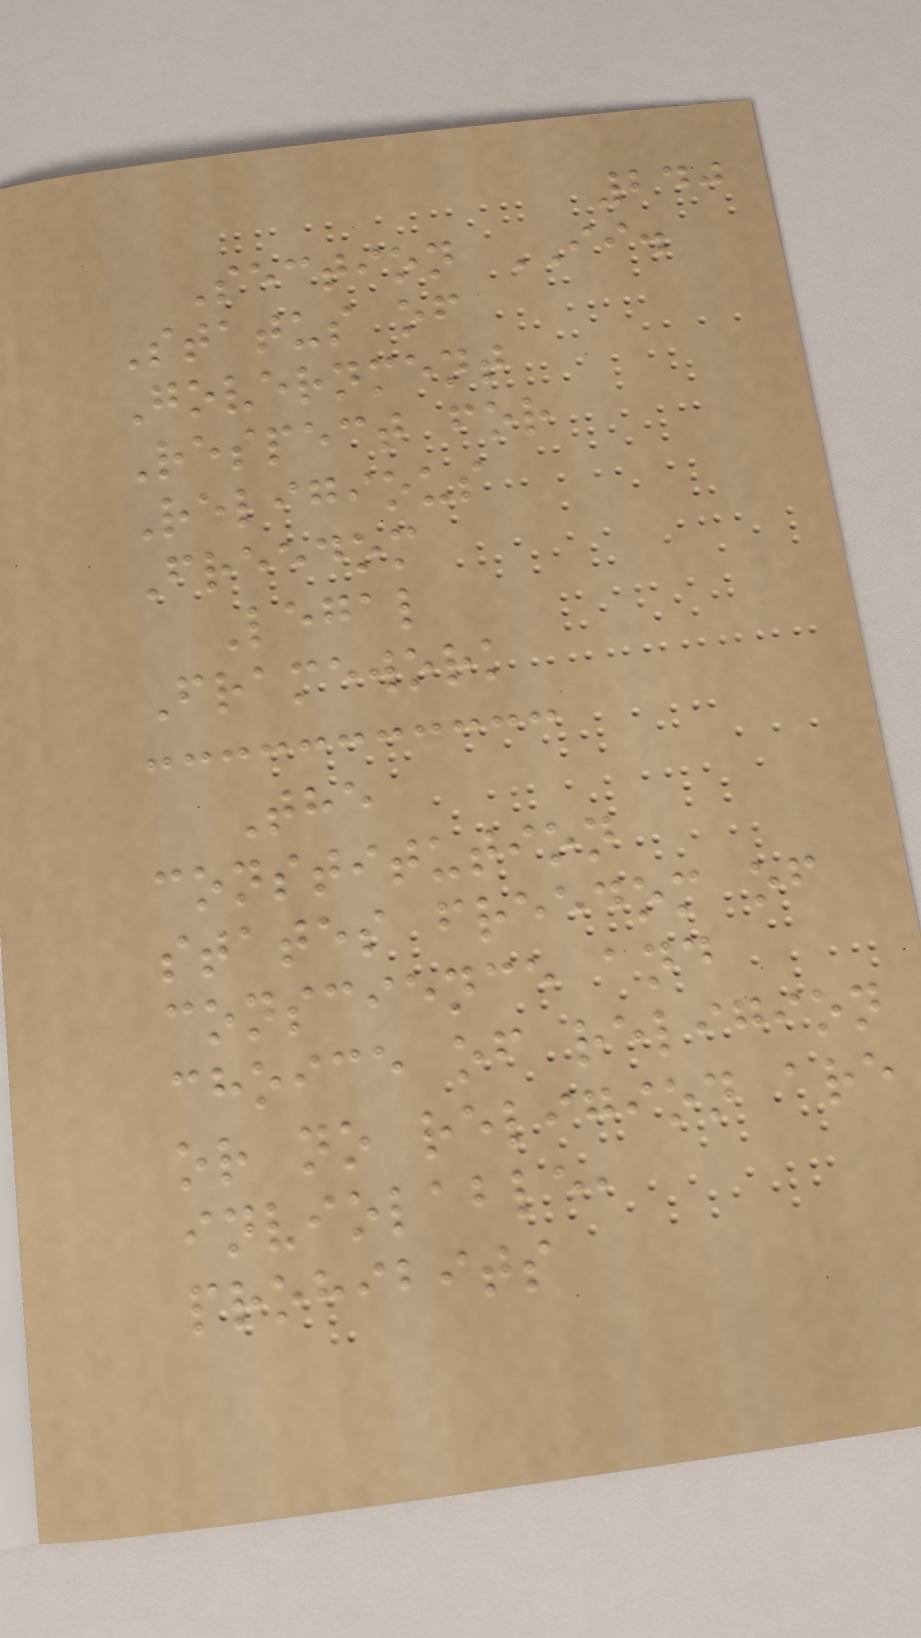240
Section II.
Status of
Government
Respect for
Religious
Freedom
Legal
Framework
The
constitution
states freedom of
conscience and
choice of religion
or no religion are
inviolable,
prohibits
